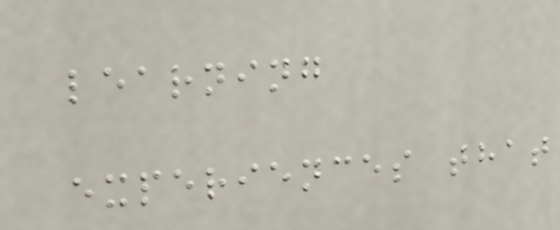learning
experiences that
